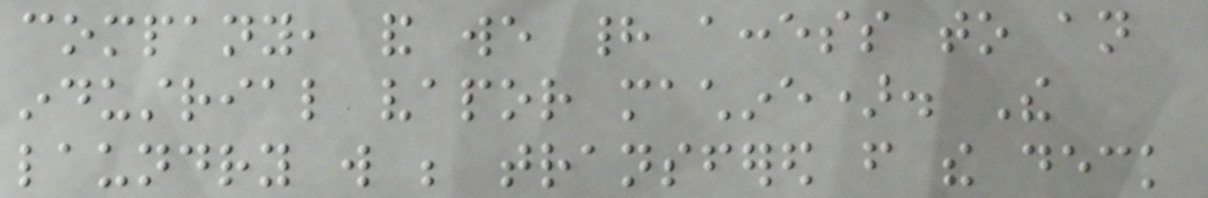company, and we had access to an
industrial vapor machine). The
laundry will be transfered from the deck
